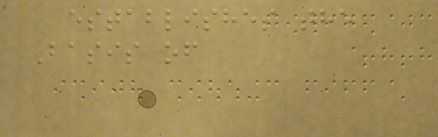establishes the
Basis of
